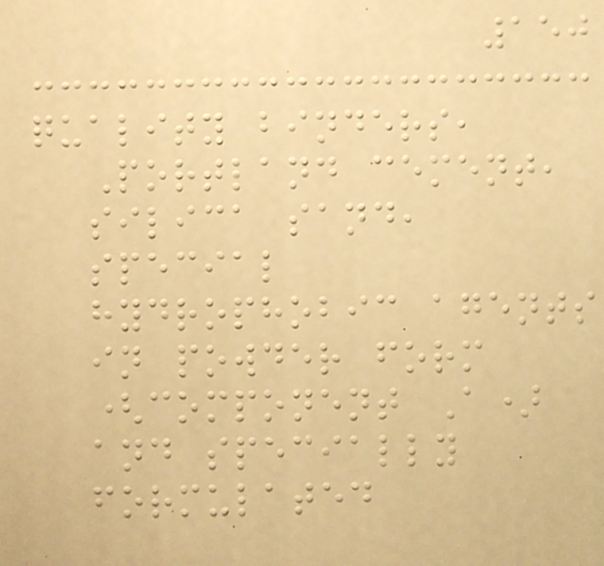150
quality binders,
Portland cement,
silica sand,
special
hydrophobic agents
in powder form
(component A)
and specially
formulated
